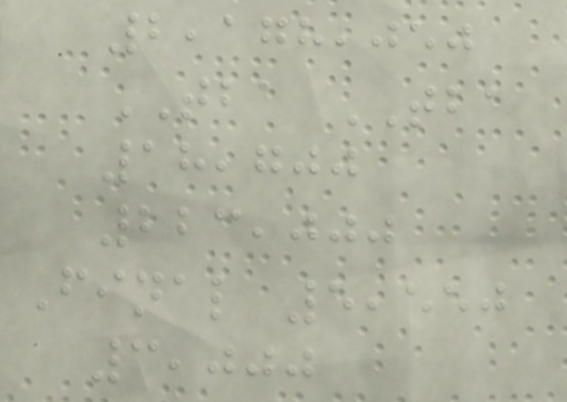2,178,050
TBA TBA
18,700
223,000
Final 5,550
3,000
